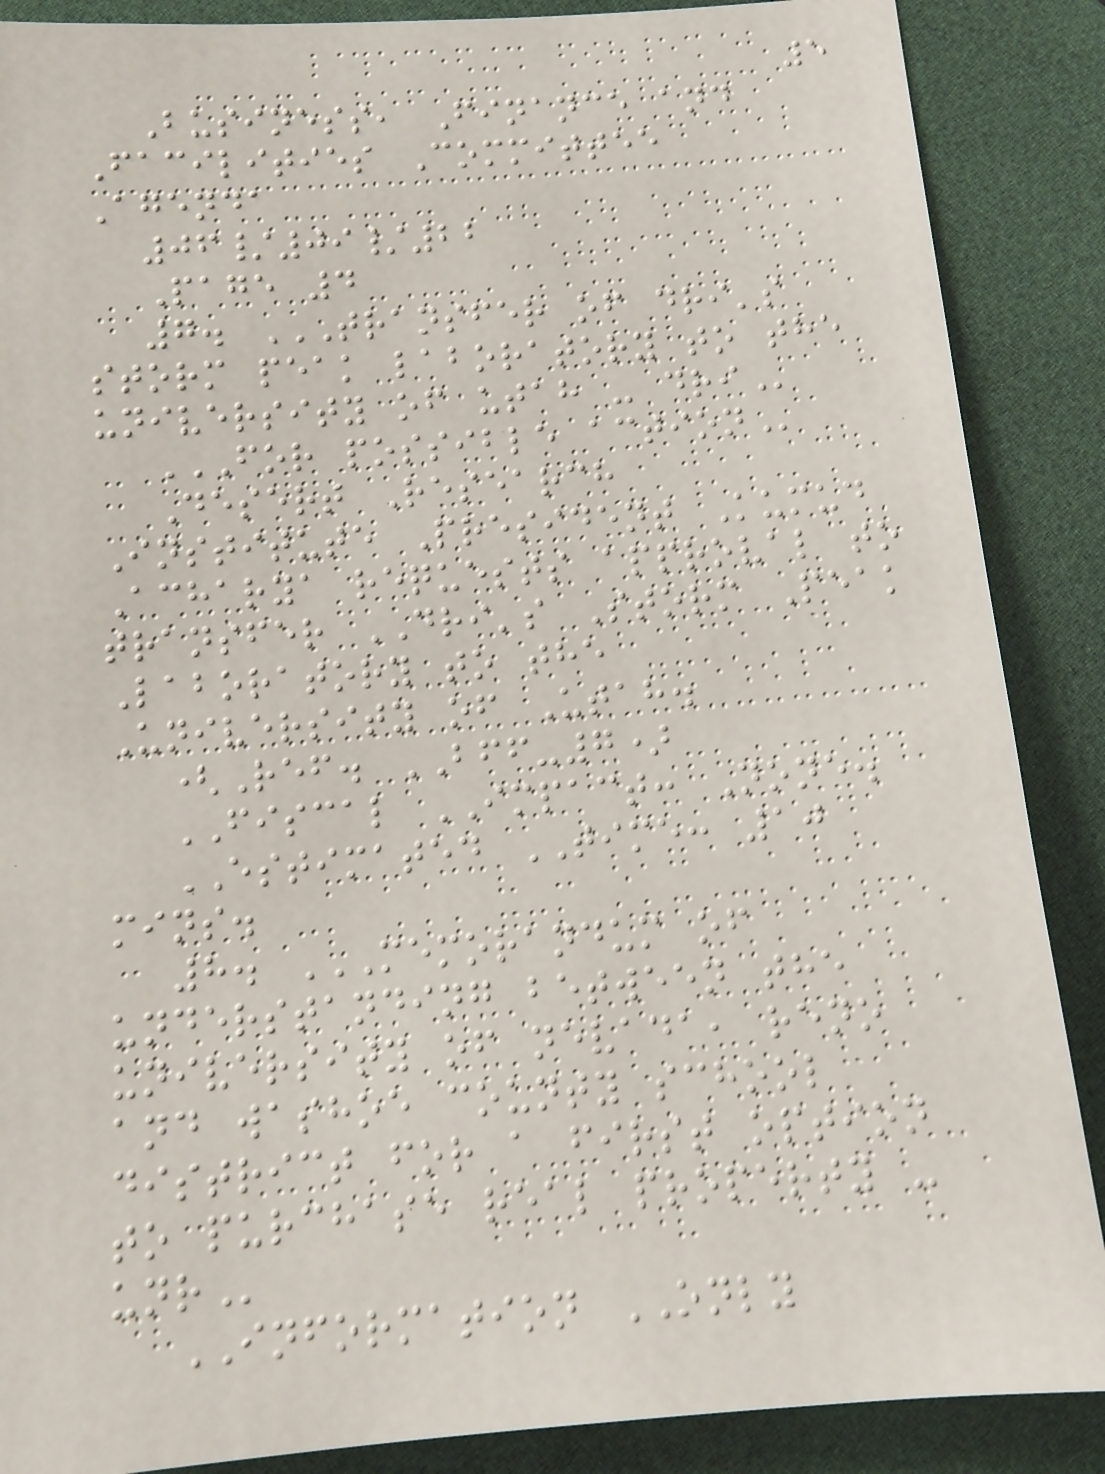5
Business, Finance and
Facilities Committee
Agenda
06/09/22
Page 4
7. TRANSFER OF DRI'S
STORM PEAK LABORATORY TO THE
UNIVERSITY OF UTAH - DRI
FOR POSSIBLE ACTION
Desert Research
Institute President Kumud
Acharya requests approval to
transfer DRI's Storm Peak
Laboratory to the
University of Utah.
(Ref. BFF-7)
FISCAL IMPACT: None.
ESTIMATED TIME: 10
mins.
8. MEMORANDUM OF
UNDERSTANDING BETWEEN THE
UNIVERSITY OF NEVADA, RENO
AND WASHOE COUNTY SCHOOL
DISTRICT FOR A FIRST OPTION
TO PURCHASE REAL PROPERTY -
UNR
INFORMATION ONLY
